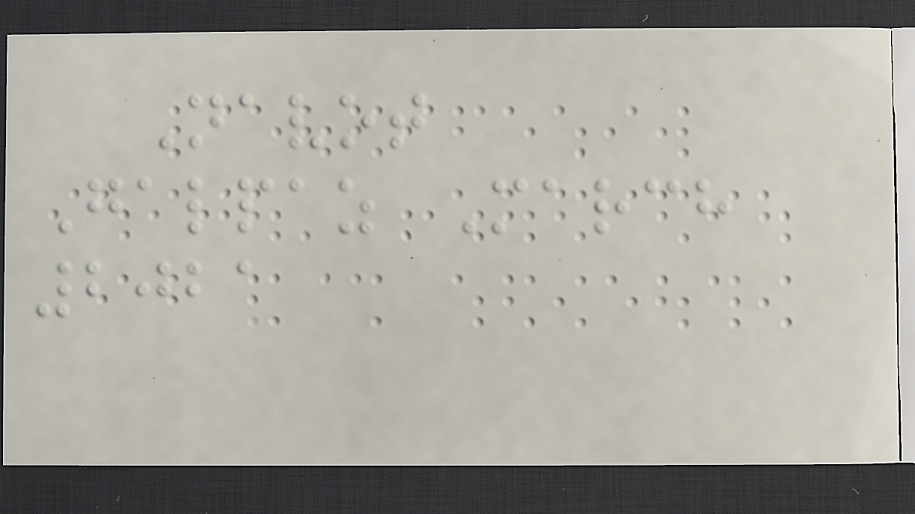Navot
Galpaz March
2021
